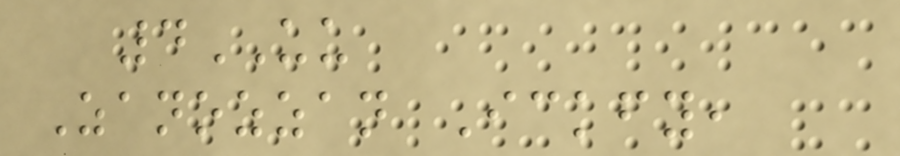4UU
Zanozzan Ickfy,
